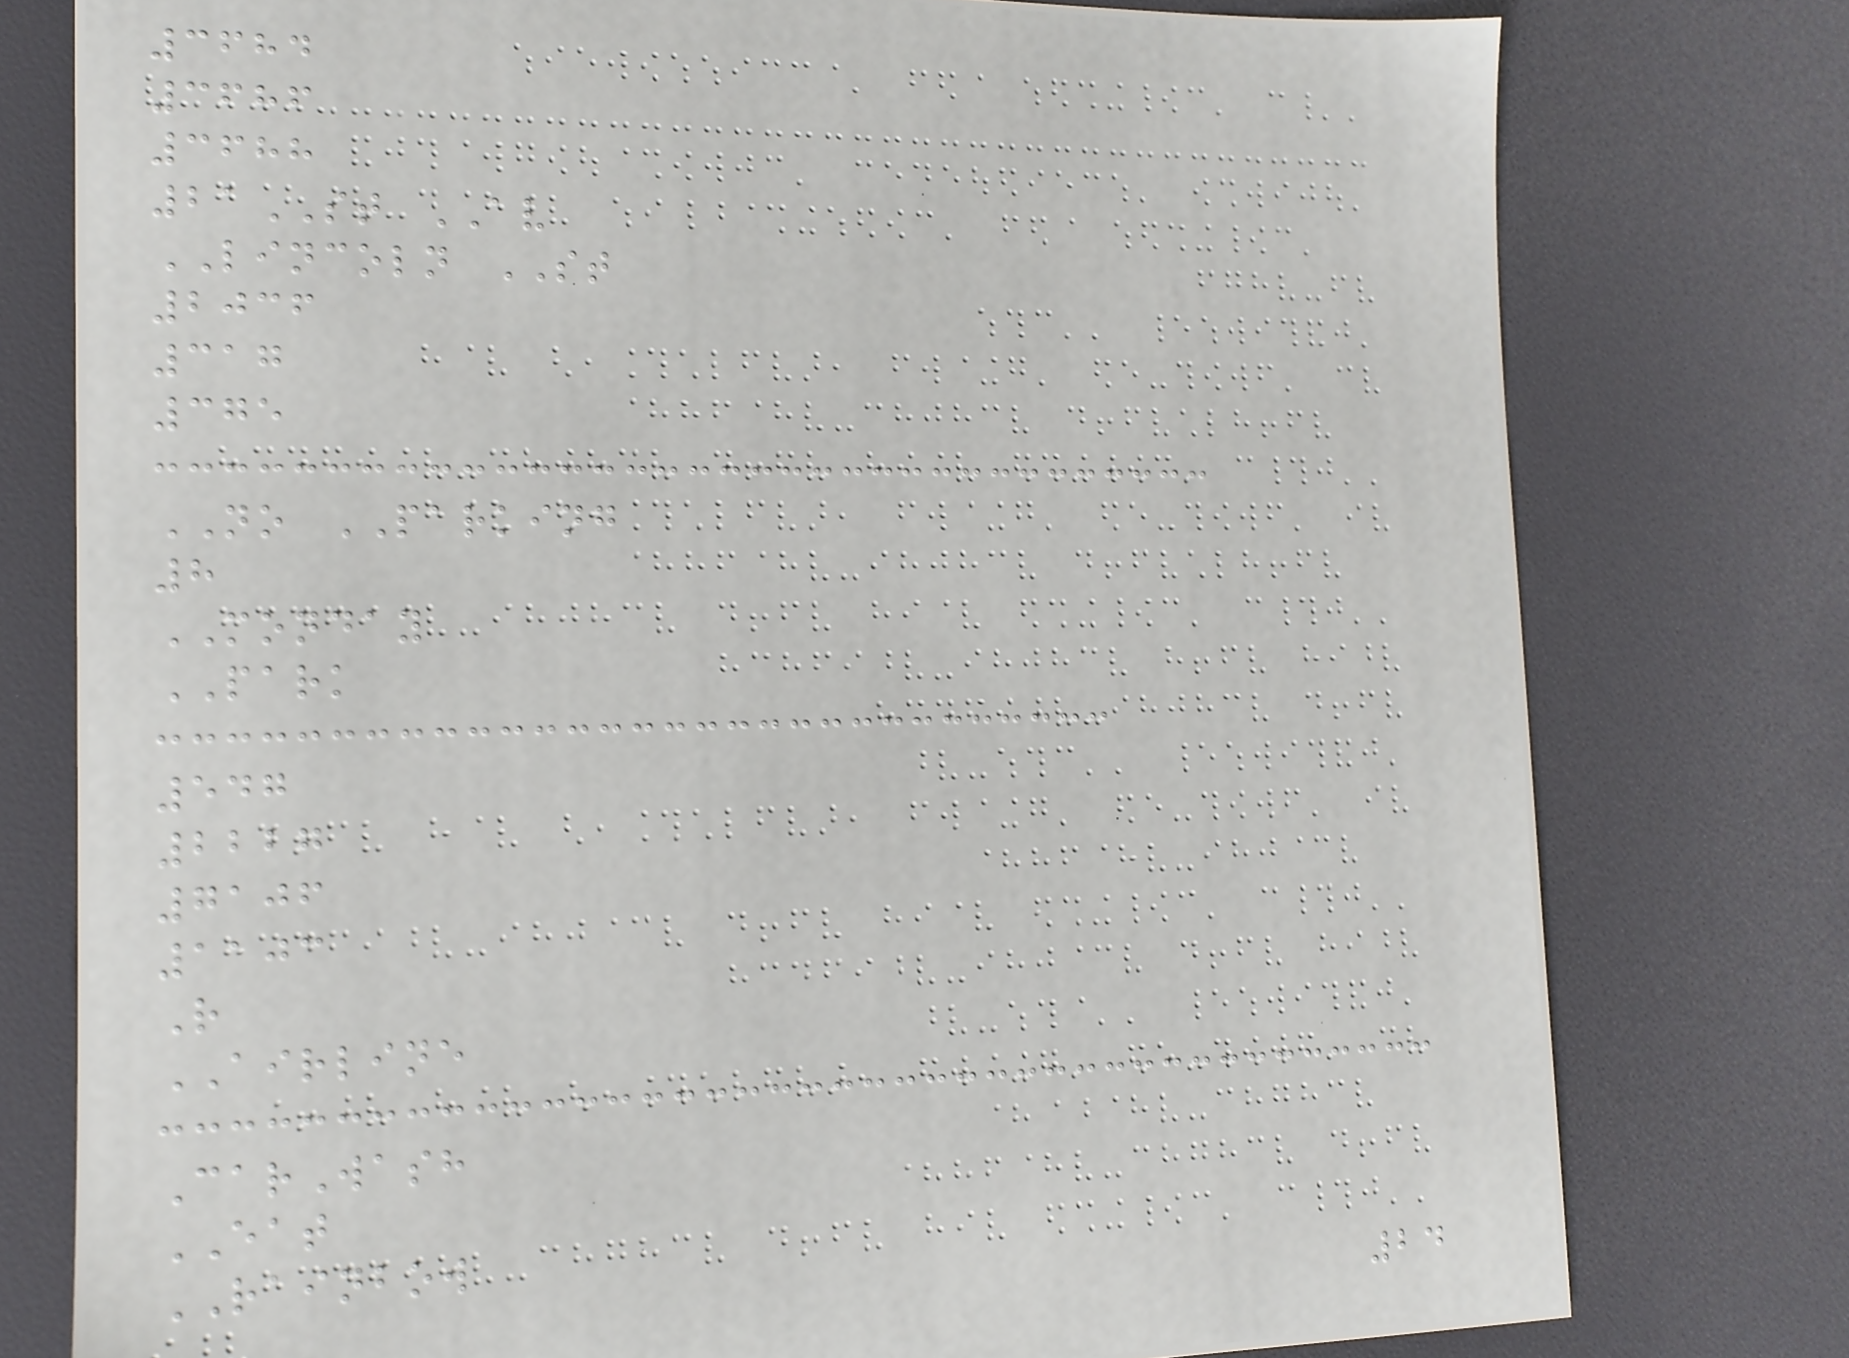3684
3686
3688
21ST AV
LINCOLN ST
2036
317
375
NO PARKING
8
MONDAY
PARK
547
2227
7106
1103
R
AIRLINE
CarWash
EAT
RAINBOW
24
